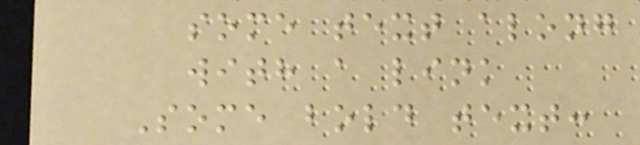some text along
with a link
Some bold text:
